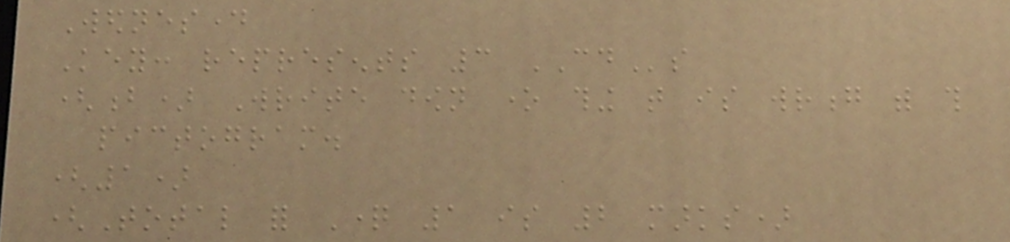Wednesday
Key: represents 3 CDs
(b) Write down one thing that is wrong with this
pictogram.
(1)
(Total for Question 1 is 2 marks)
